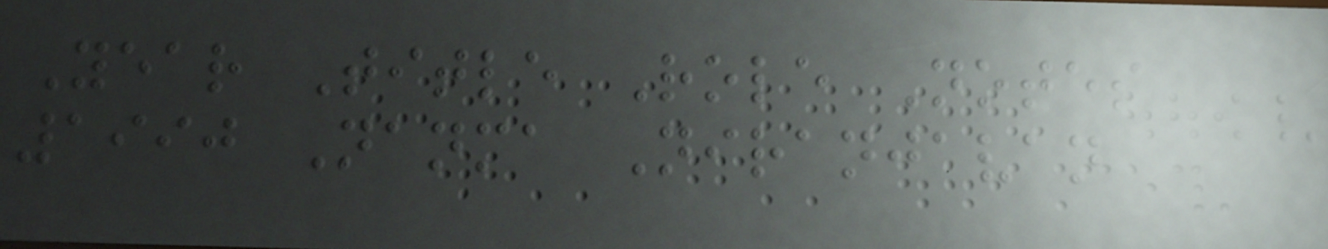Year Title Role Notes
1990 Nanma Niranjavan
